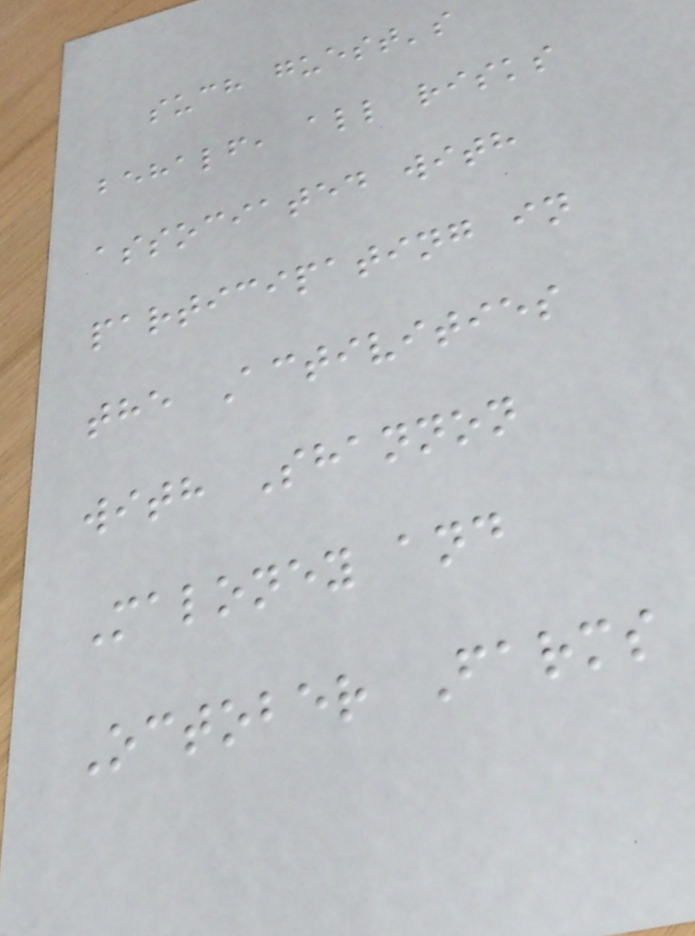such guest's
behalf, all risks
associated with
participating in
the Activities
with Shannon
Maloney and
October Farms
